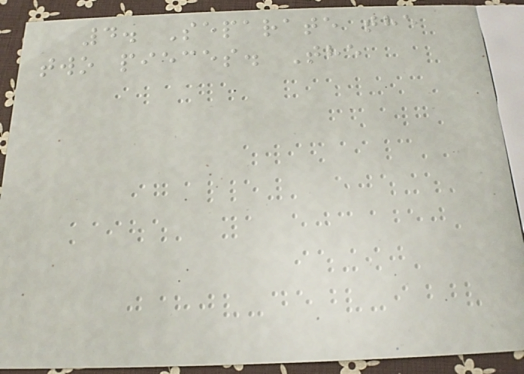4. Separate the
two pieces. The
